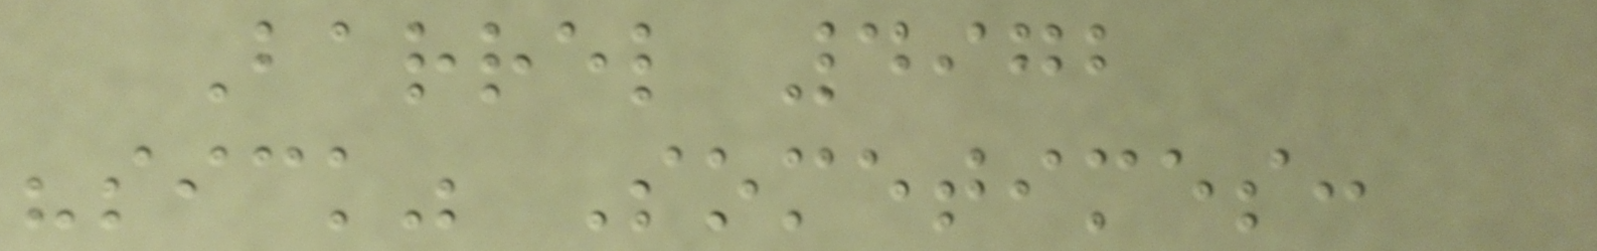Barrel 4972
"sick" Sometimes:
